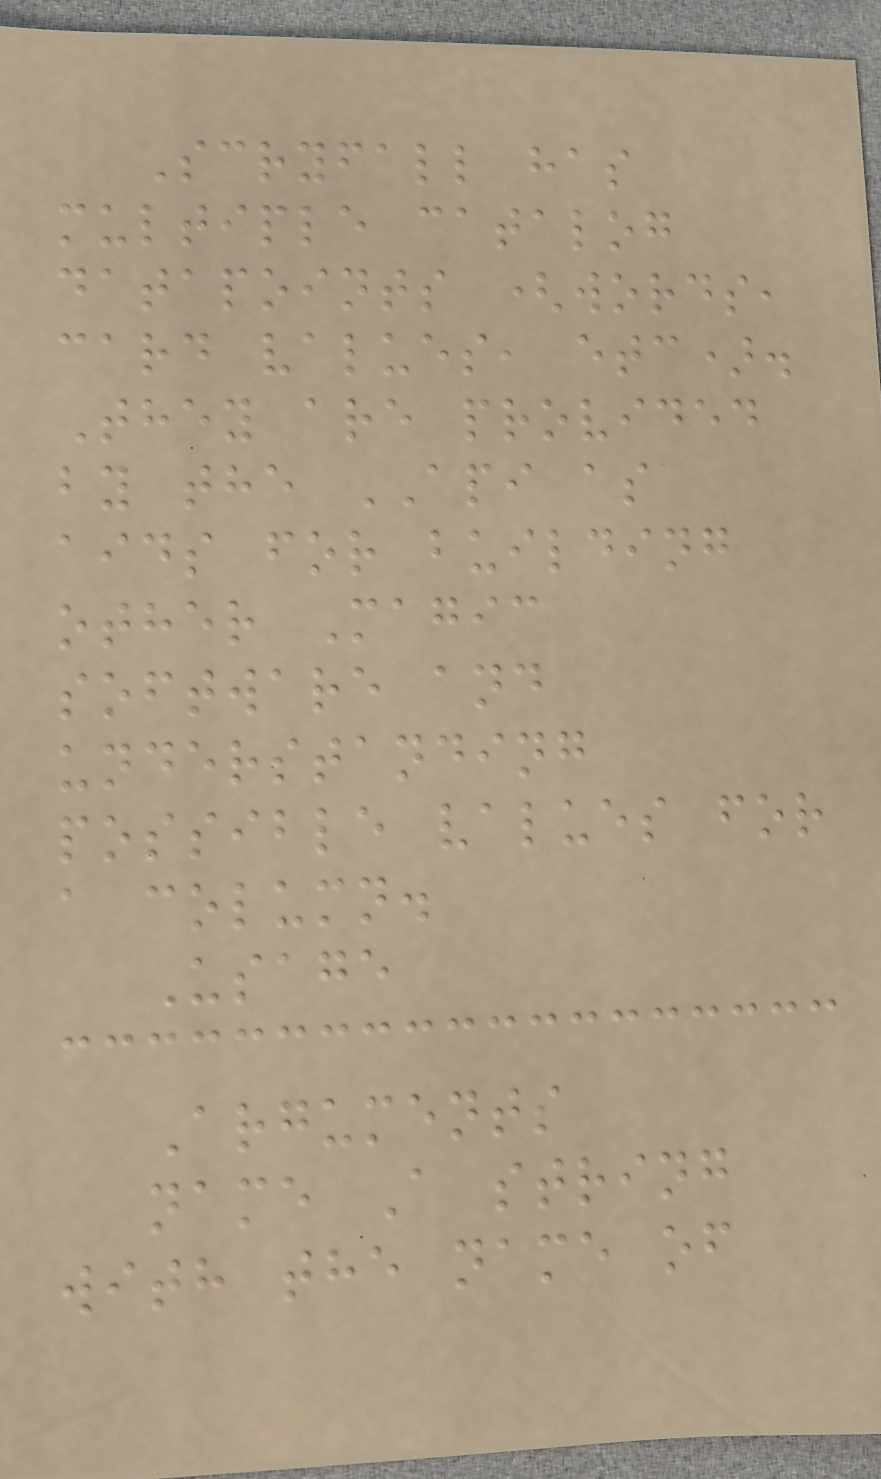Scryfall has
multiple catalog
datapoints (words,
card values, etc).
They are provided
by the API as
aids for building
other Magic
software and
understanding
possible values for
a column.
Usage
Arguments
name A string
with the name of
